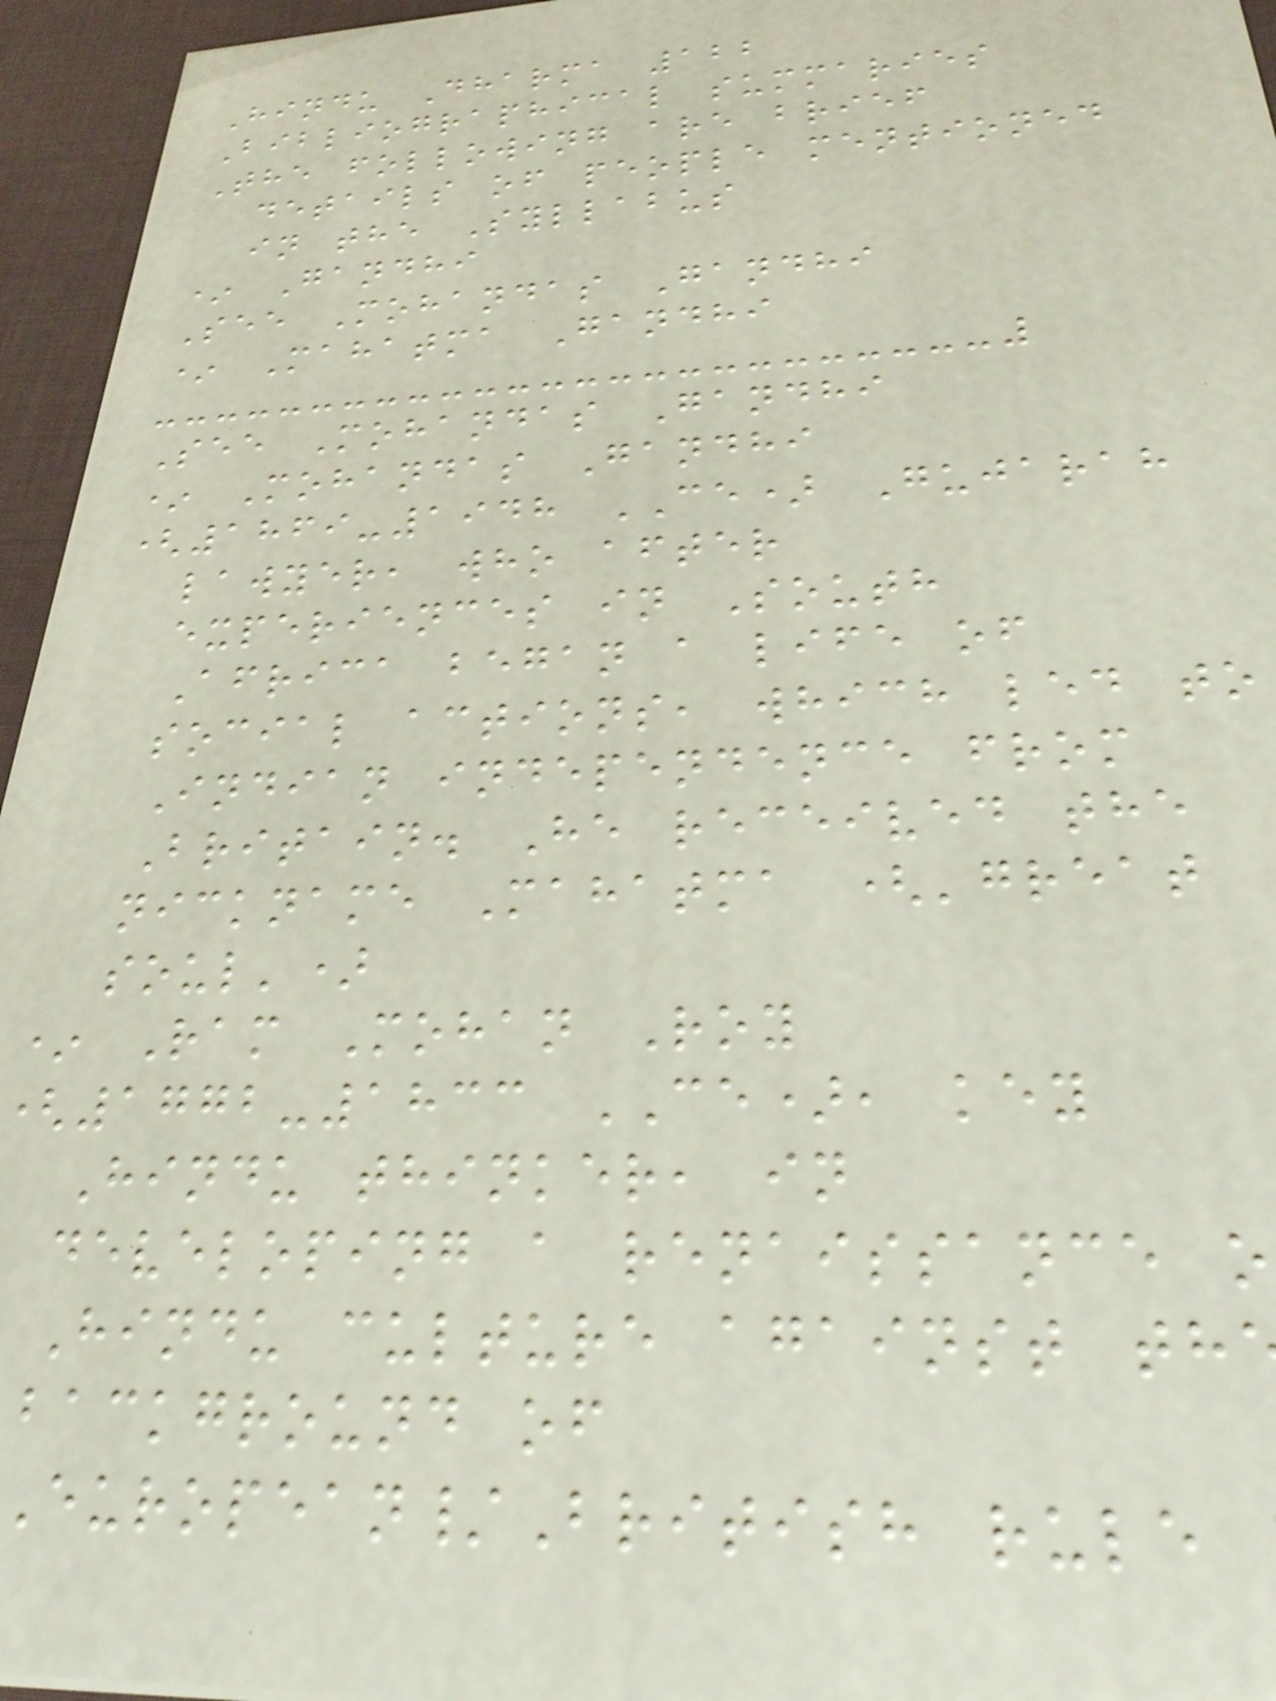Hindu Dharma 122
Bibliographical summaries
The following are brief
details of people mentioned
in the Syllabus
* Gandhi
See Mohandas Gandhi
* Mahatma Gandhi
See Mohandas Gandhi
* Mohandas Gandhi
(1869-1948 CE) Gujarah
lawyer, who after
experiences in South
Africa began a life of
social actions, which led to
Indian independence from
Britain. He received the
nickname Mahatma ('great
soul')
* Ram Mohan Roy
1772-1833 CE), key
Hindu thinker, in
developing a renaissance o
Hindu culture against th
background of
uropean/British rule
